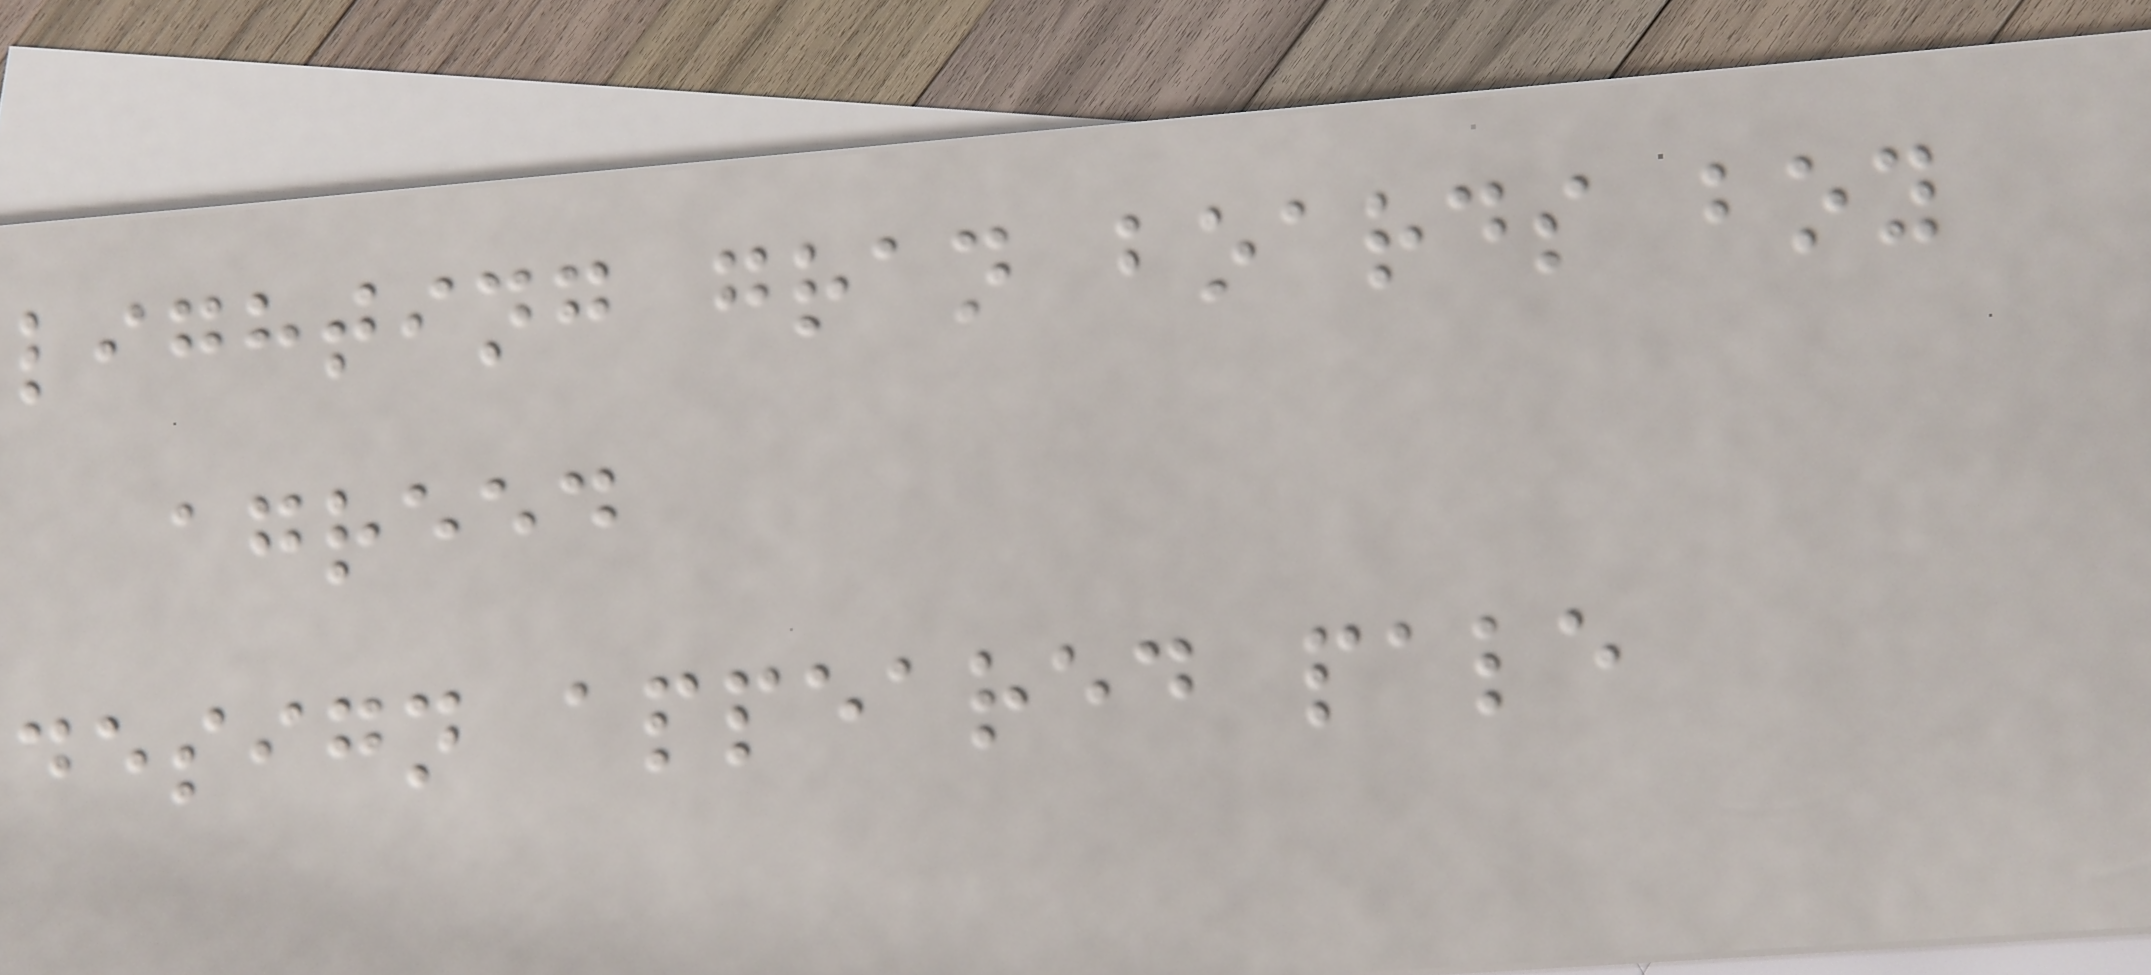lighting gran boards boy
agreed
design appeared pale
